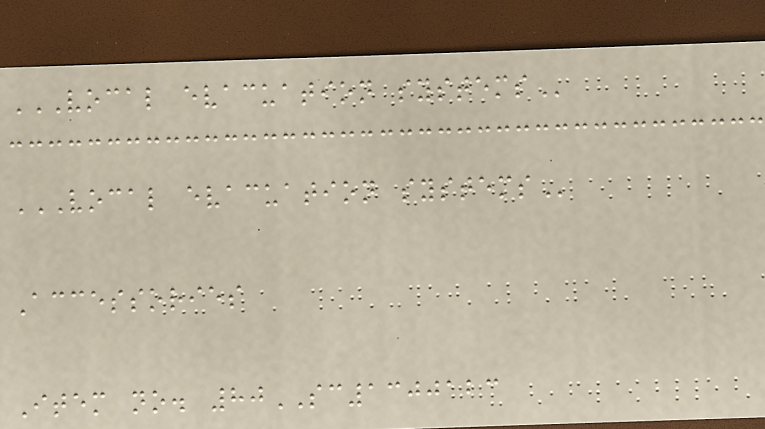VOCAL EVACUATION SYSTEMS
VOCAL EVACUATION SYSTEMS
Accessories
Item no. 80SC1300123
